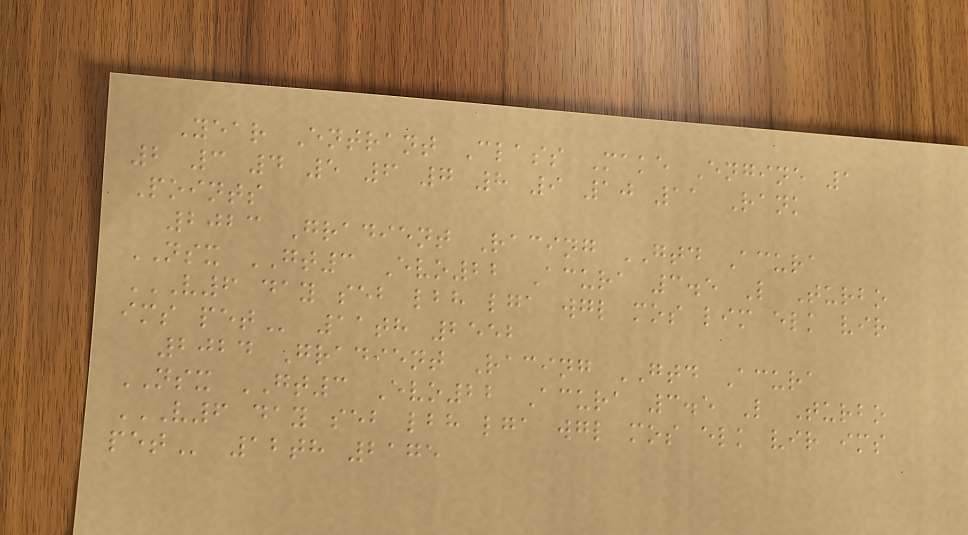Year Entrant Class Make Engine 1
2 3 4 5 6 7 8 9 10 11 Rank
Points
2023 Gradient Racing GTD Acura
NSX GT3 Evo22 Acura 3.5 L Turbo
V6 DAY SEB LBH LGA WGL MOS LIM ELK VIR
IMS PET 11th 2552
2024 Gradient Racing GTD Acura
NSX GT3 Evo22 Acura 3.5 L Turbo
V6 DAY SEB LBH LGA WGL MOS ELK VIR IMS
PET 12th 2175
